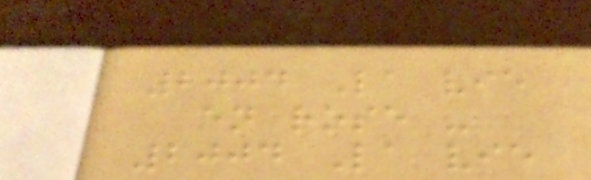2004 La vie
en rose -
2004 La vie
